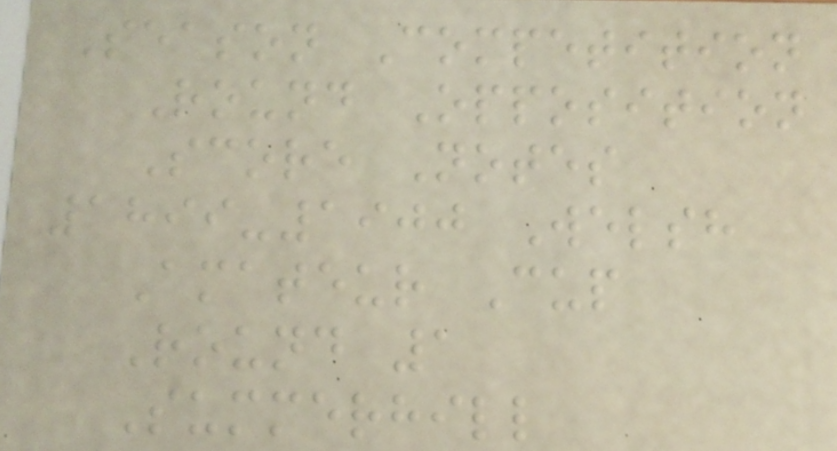Season Competition
Round Opposition
Score Notes
1899-1900 Welsh
Amateur Cup
Round 1
Summerhill
